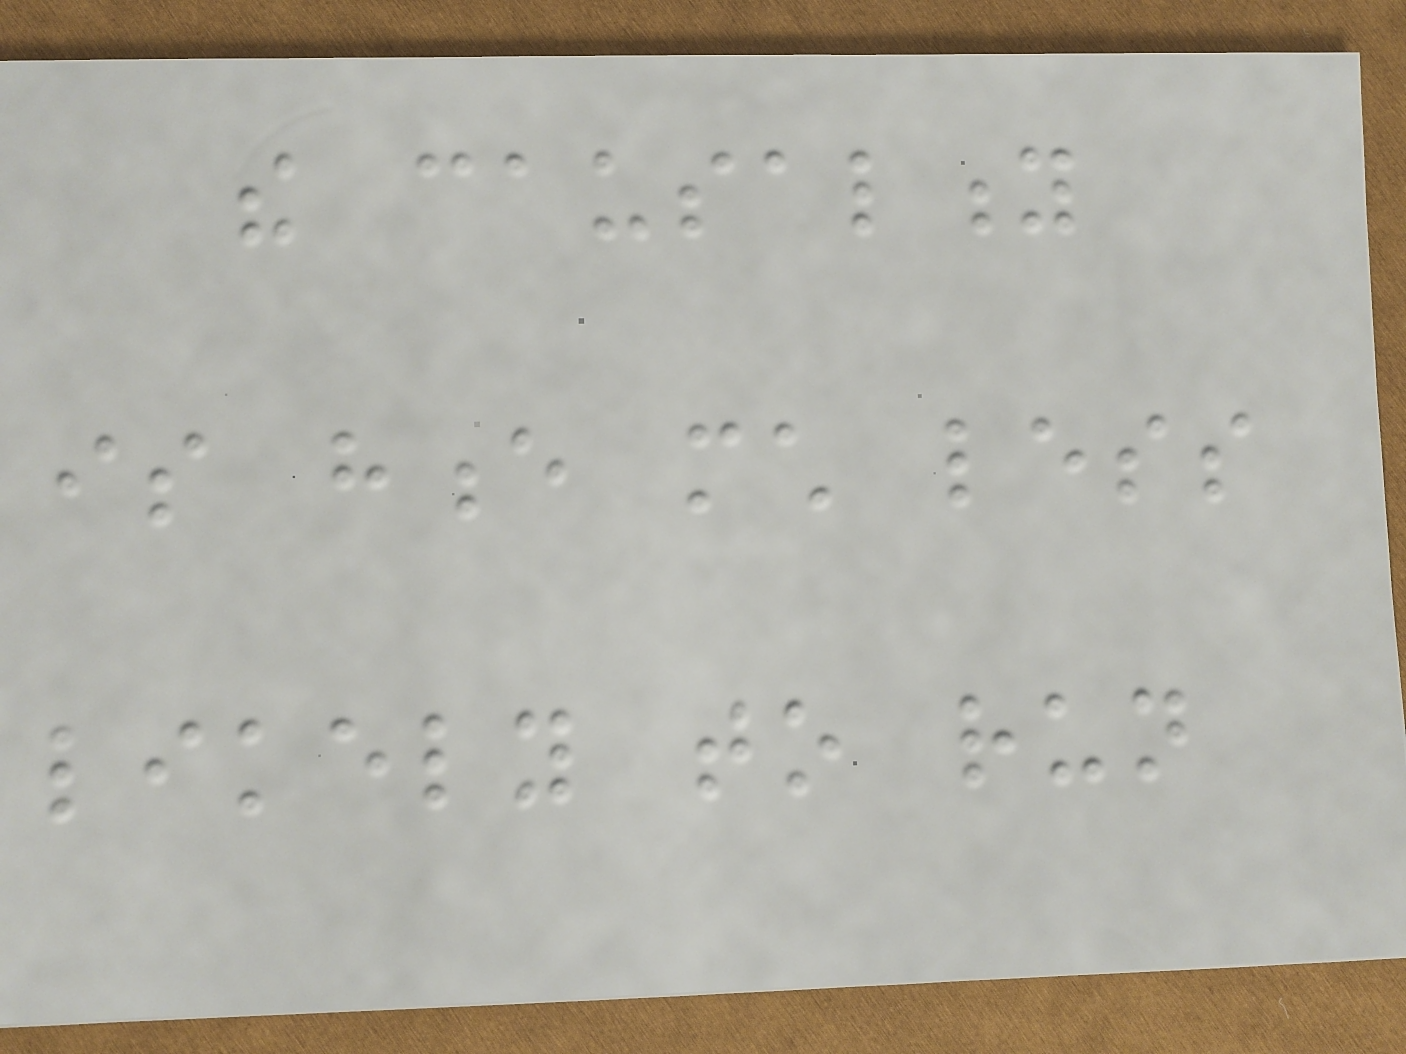the causality
is hence much less
likely to run
